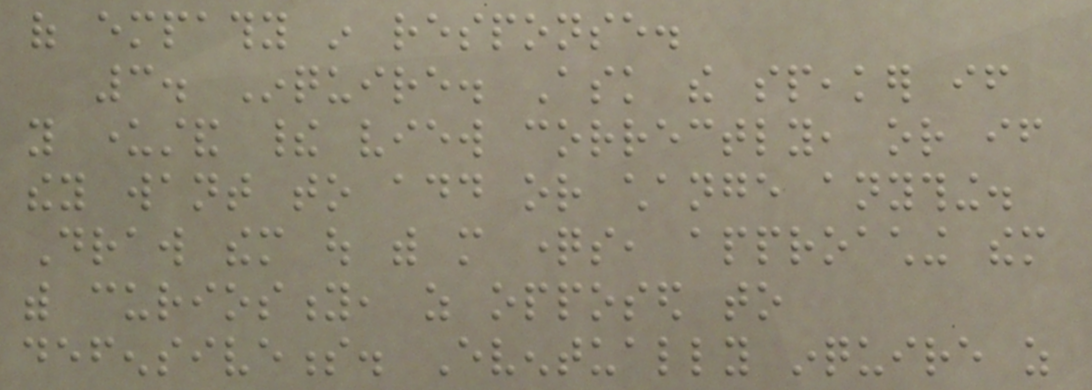of empathy in response.
3. Inquire. Ask the speaker if
you understand their view correctly, or if
they want to add or change anything.
Draw them out with more questions, approaching them
with curiosity, as opposed to
defensiveness. Eventually inquire as
